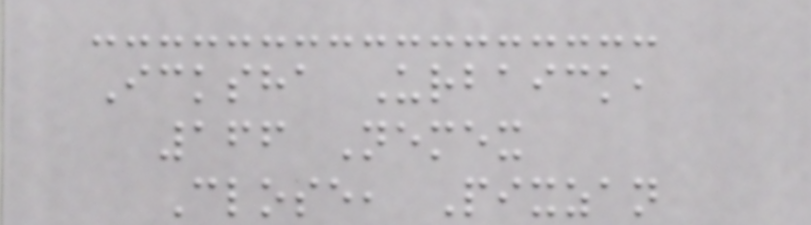Icksha Urbaick,
166 Nemex
Close, Pixzan
